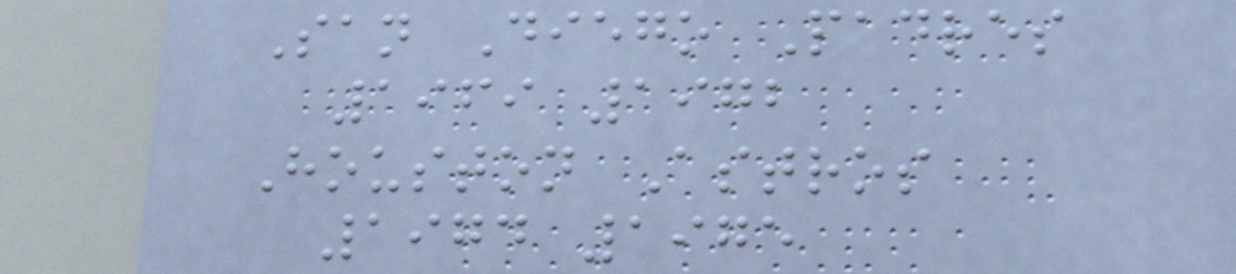San Diego Padres
1969 1972
Houston Astros
1974 1975
